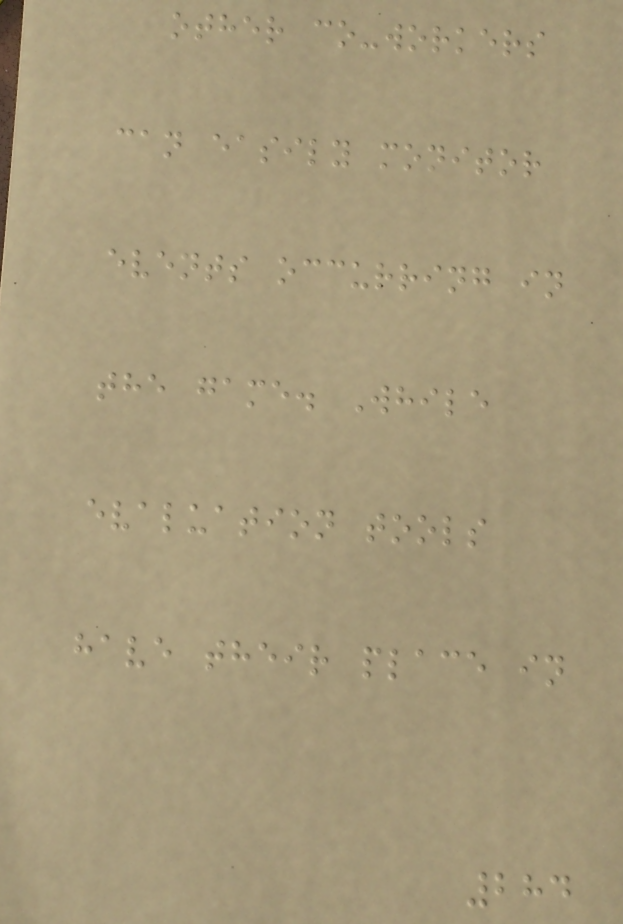other co-workers
can easily monitor
events occurring in
the game. While
evaluation tools
have their place in
284
